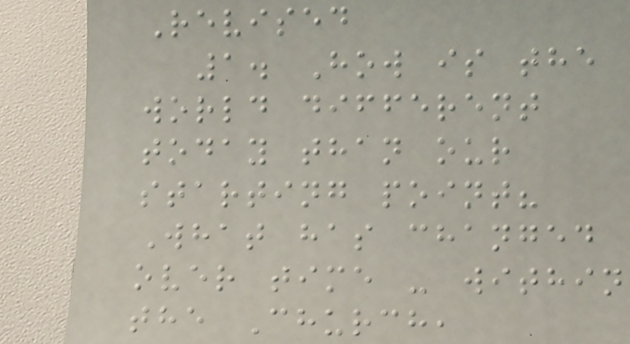Revised
1. How is the
world different
today than our
starting point?
What has changed
over time - within
the Church,
